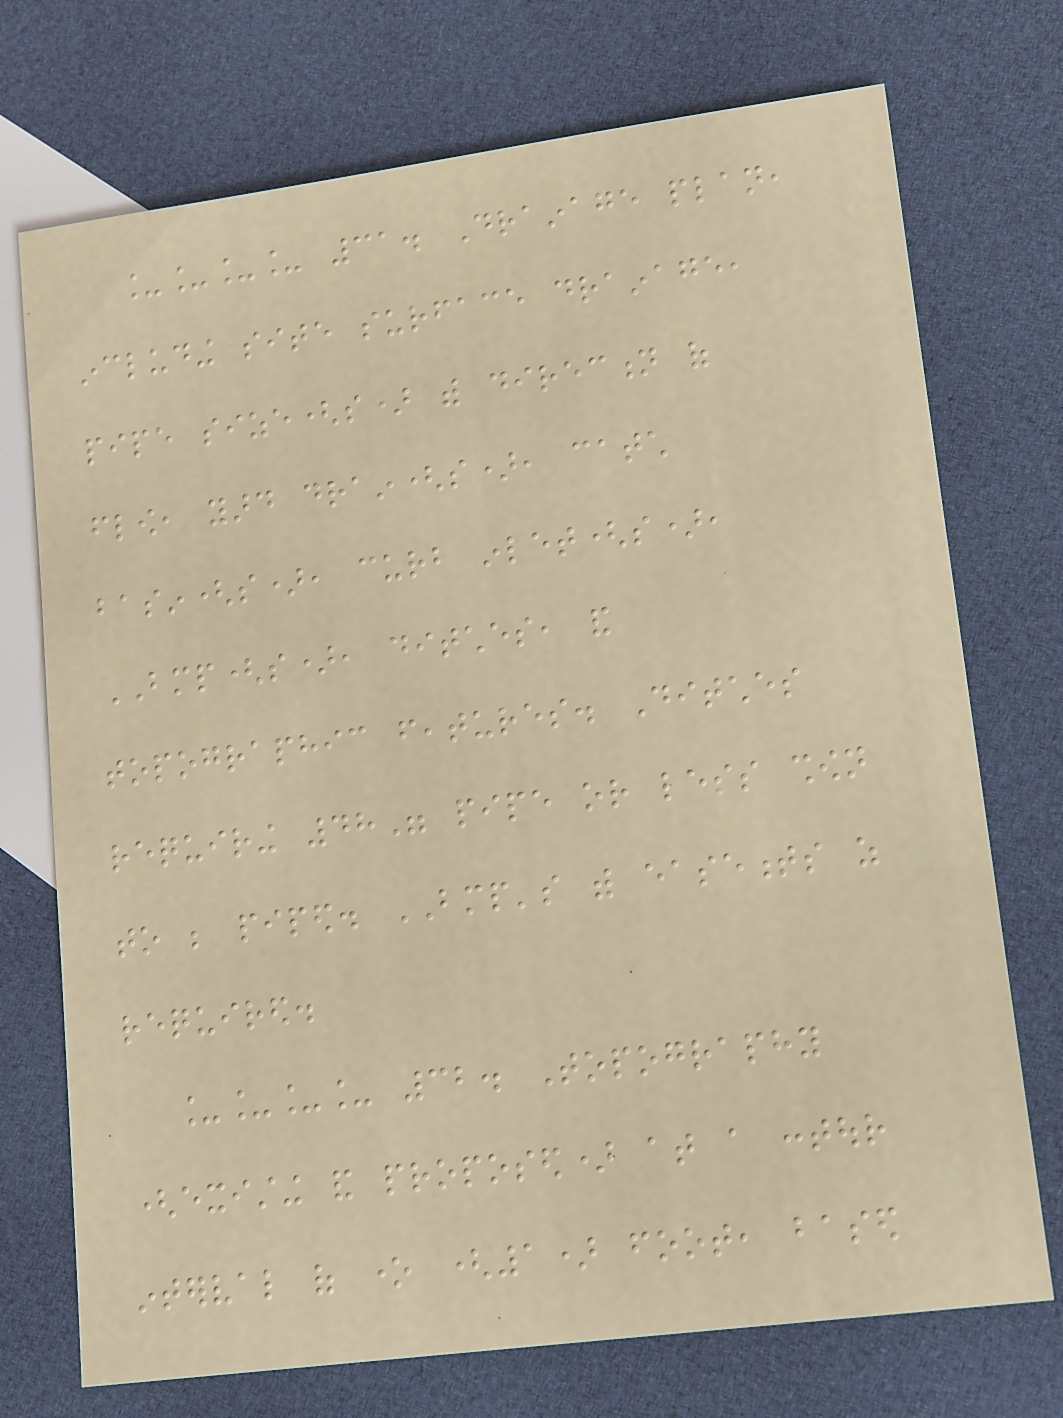____ 31. Drainage plan,
including site surface drainage,
pipe size(s) with direction of
flow, yard drain(s), catch
basin(s), curb inlet(s),
BMP(s), ditches, and
topographic features. Ditches
requiring 48" pipe or less shown
to be piped. BMP's with easements as
required.
____ 32. Topography
(existing and proposed) at a contour
interval of one (1) foot, based
